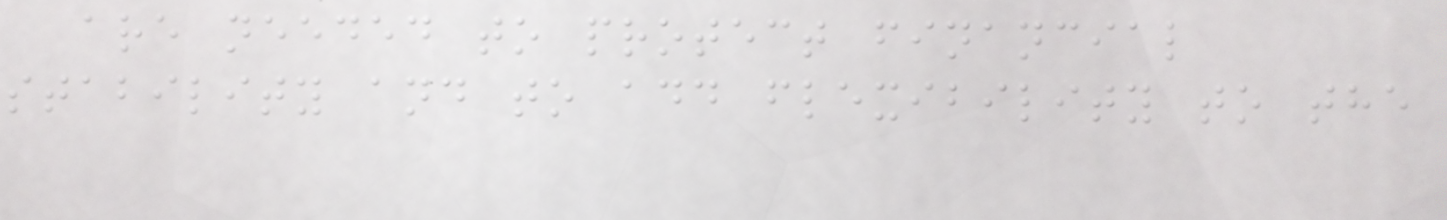are needed to protect financial
stability and to add flexibility to the
